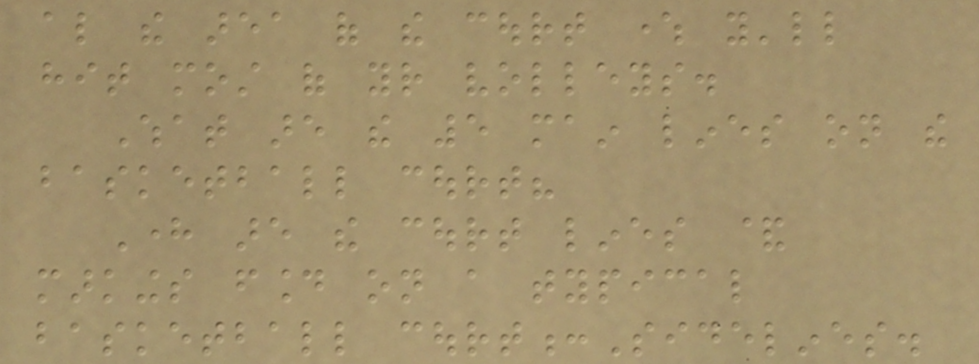also the area of the court where you'll
hit most of your volleys.
What are the 5 main lines on the
basketball court?
Here are the court lines &
markings found on a typical
basketball court:Sidelines.
